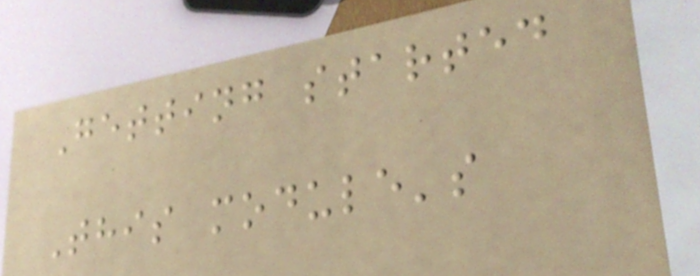Getting started
This module's
